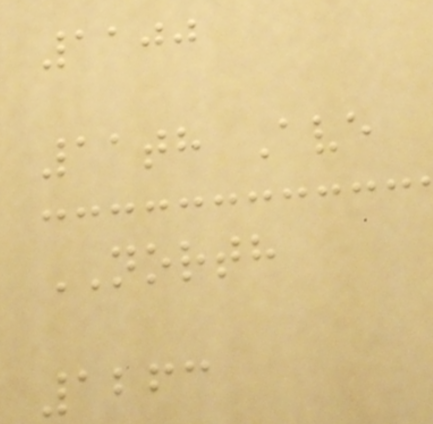1100
11th Ave
NORTH
1263
